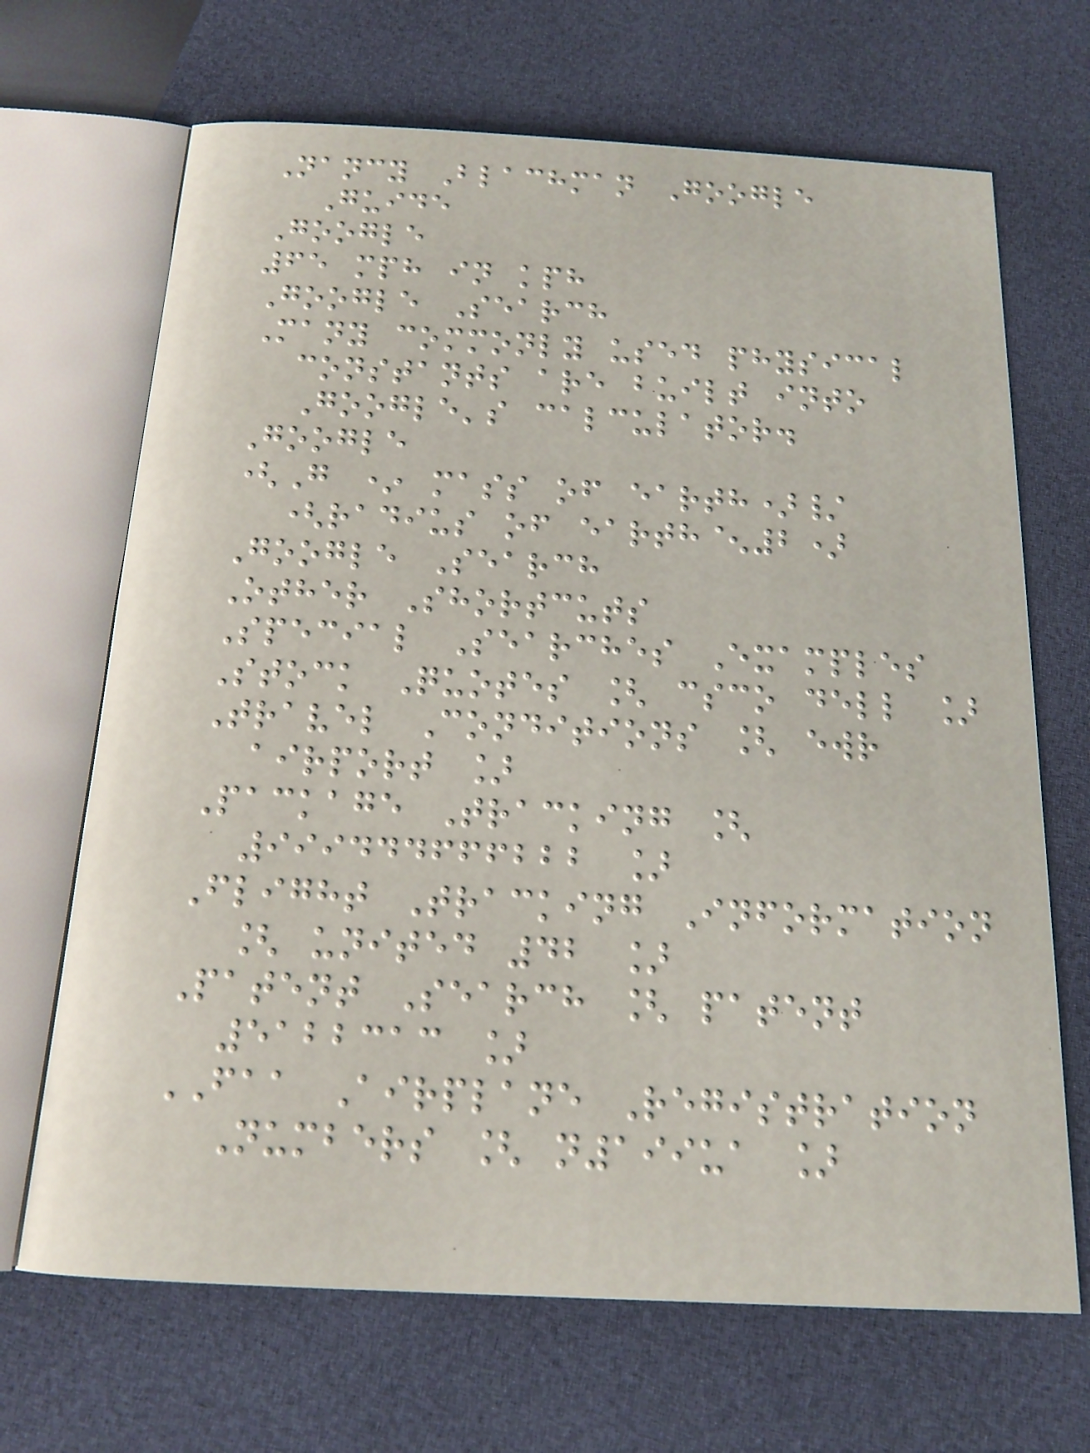Nancy Blachman Google
Guide
Google
65 mph in kph
Google Search
Many commonly used physical
constants are built into
Google's calculator.
Google
(G * mass of earth)/
(radius of earth^2)
Google Search
Other Shortcuts
Special Searches Examples
Stock Quotes [ csco dell ]
Travel Conditions [ ewr
airport ]
Package Tracking [
999444666222 ]
Flight Tracking Information
[ united 42 ]
Patent Search [ patent
5122313 ]
FAA Airplane Registration
Numbers [ n199ua ]
